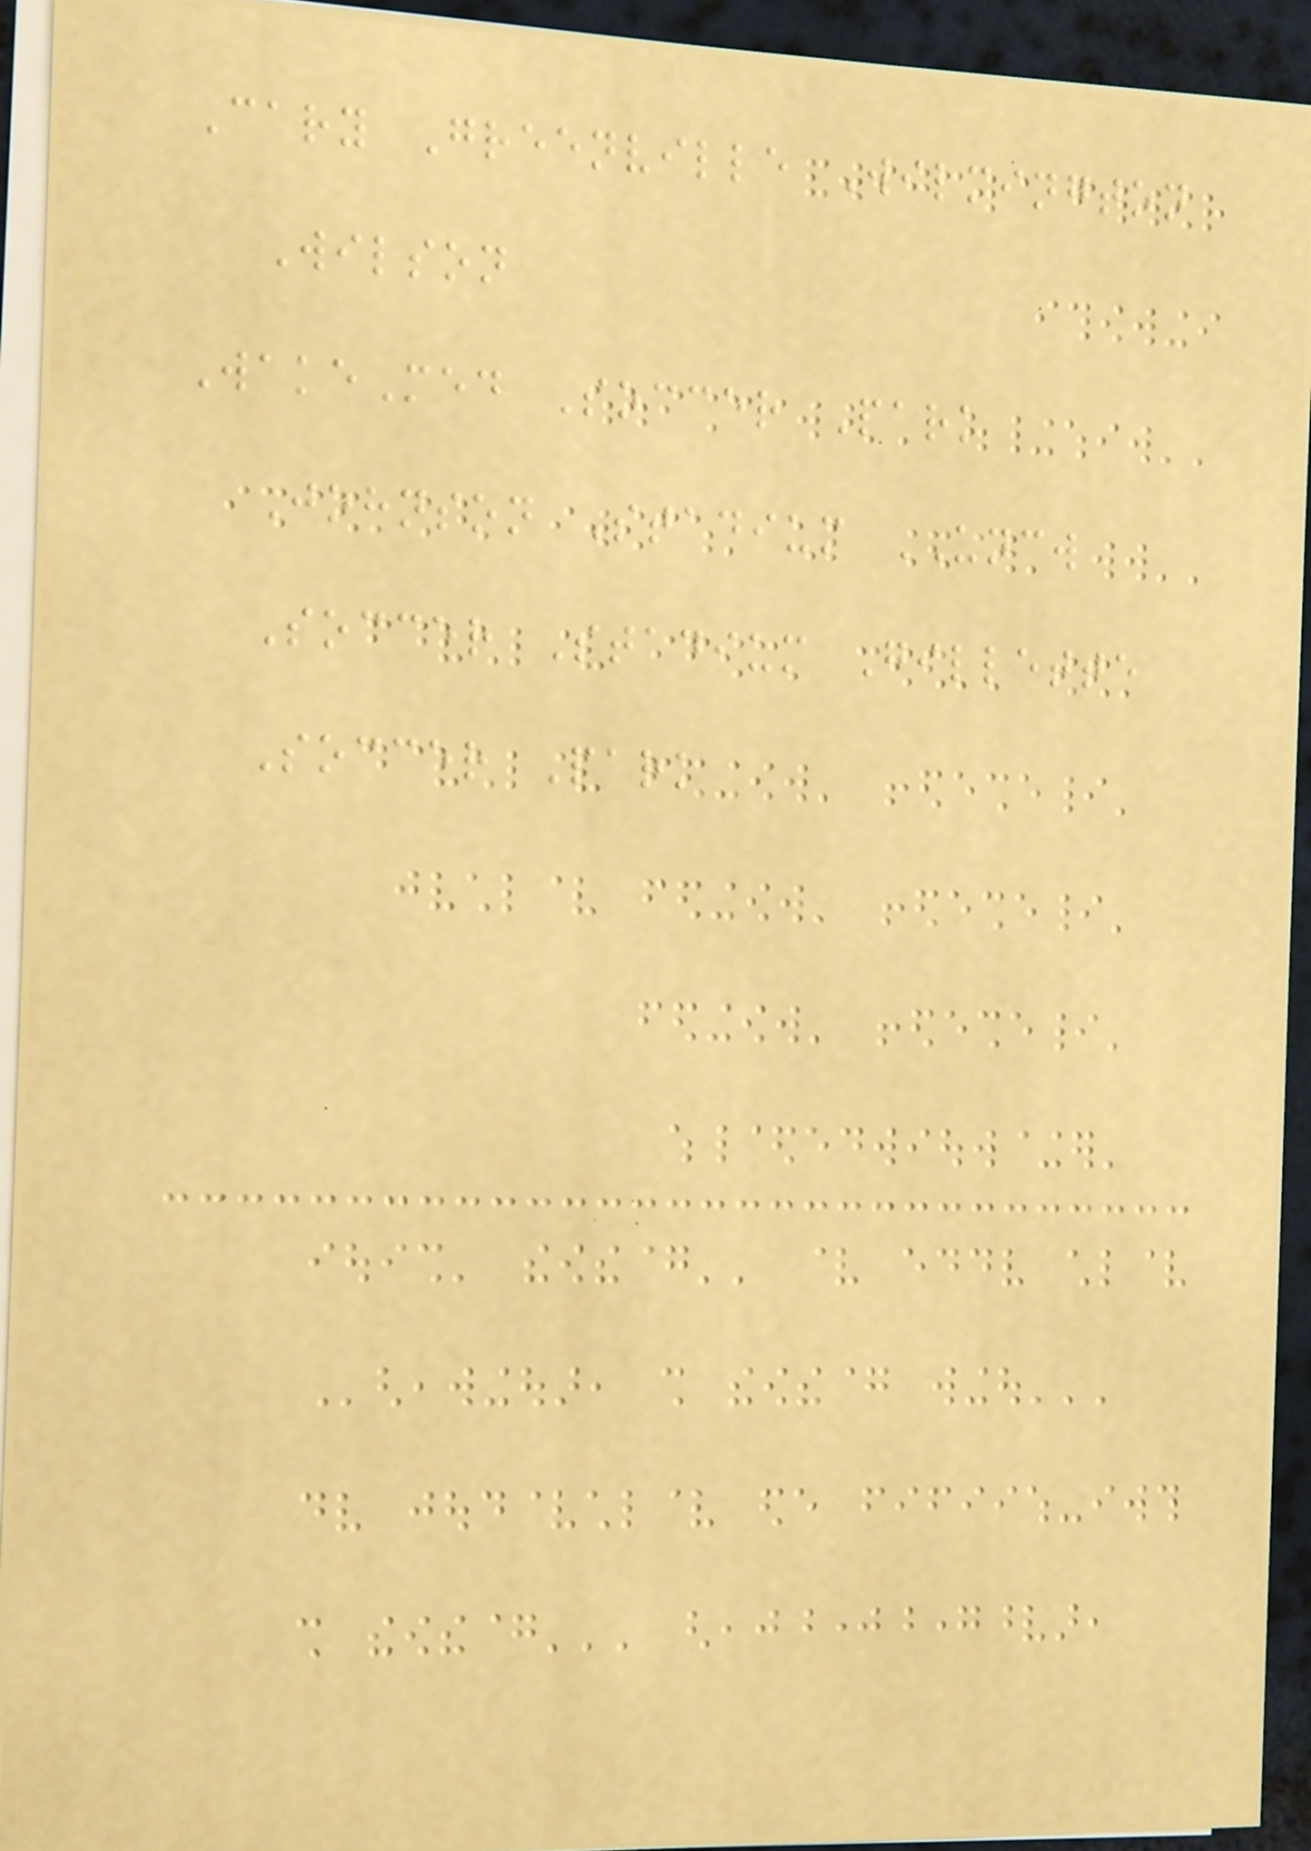Cary Greenville Wilmington
Wilson
WakeMed Soccer Park
Johnson Stadium UNCW
Soccer Stadium Gillette
Soccer Park
